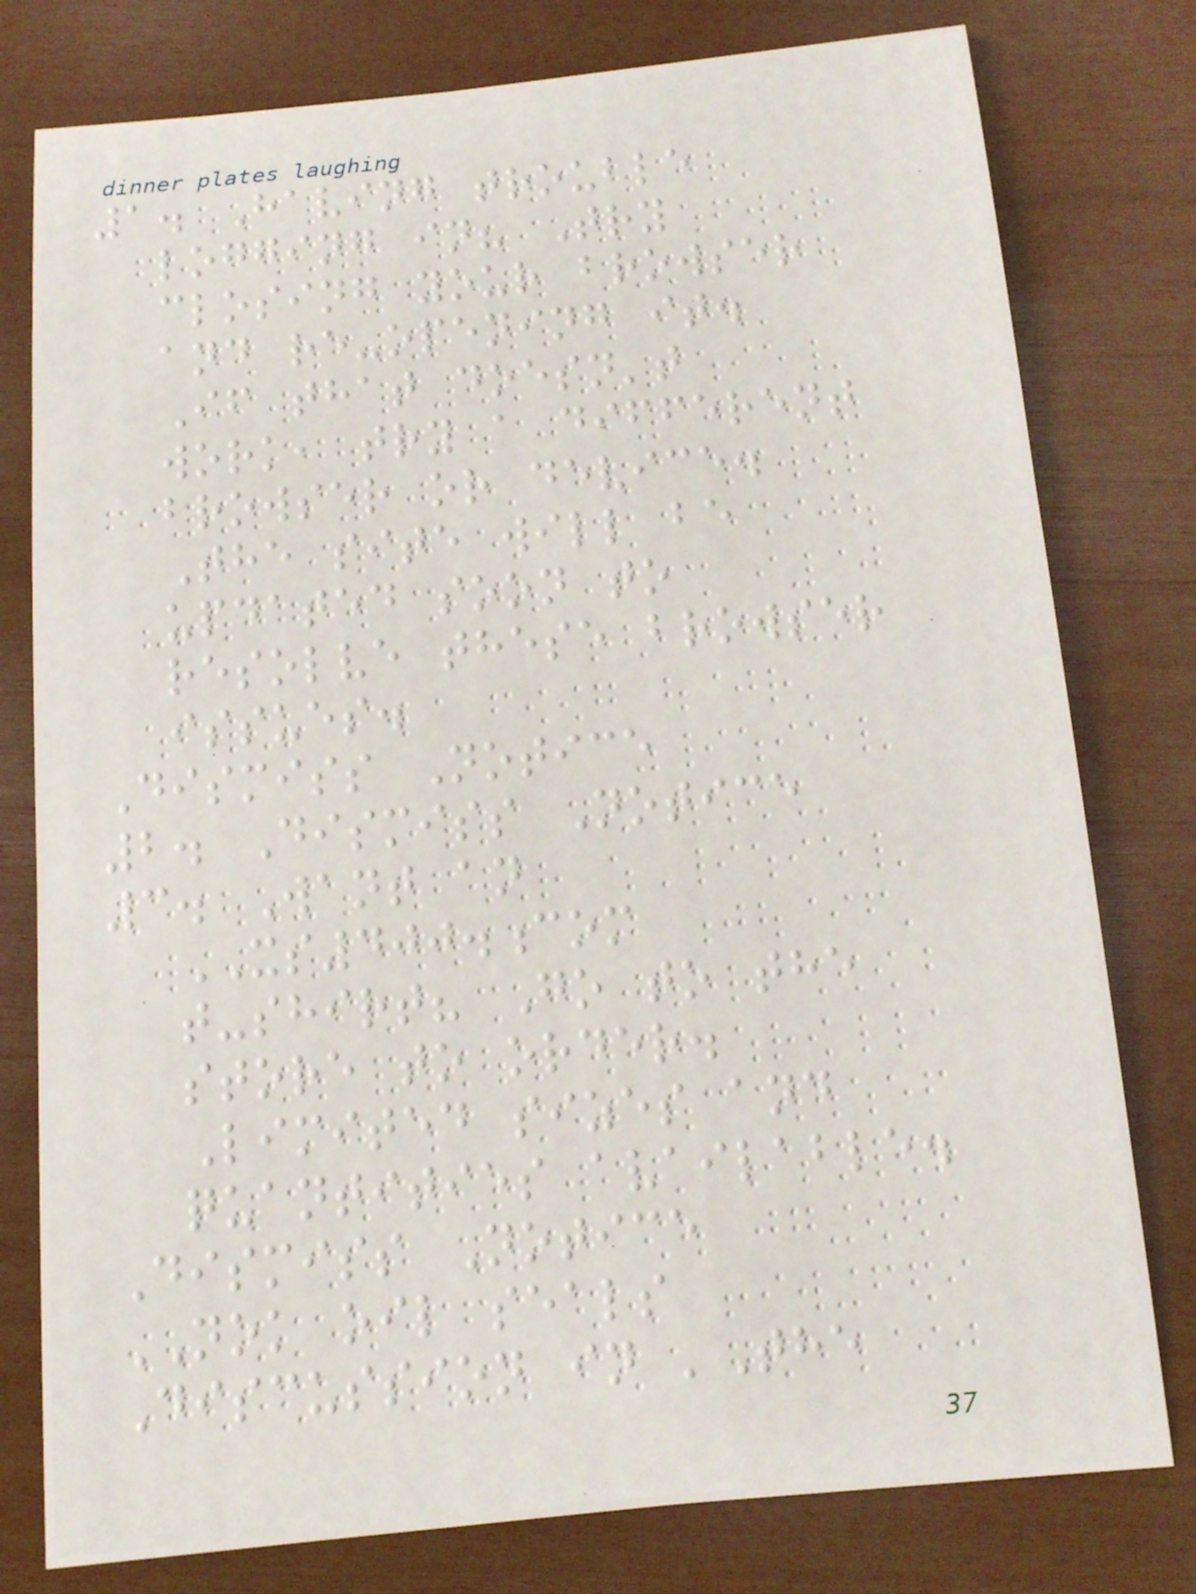1. Having trouble
logging in? Try
closing your browser
and re-opening it.
If that doesn't
work, try a different
browser or device.
The site will be
updated soon to
resolve these browser
issues.
Dismiss Notice
2. Dismiss Notice
3. Want an
XS400.com
t-shirt? Go to the
store to order.
Limited sizes and
quantities available.
Dismiss Notice
NOK oil seals
Discussion in 'The
